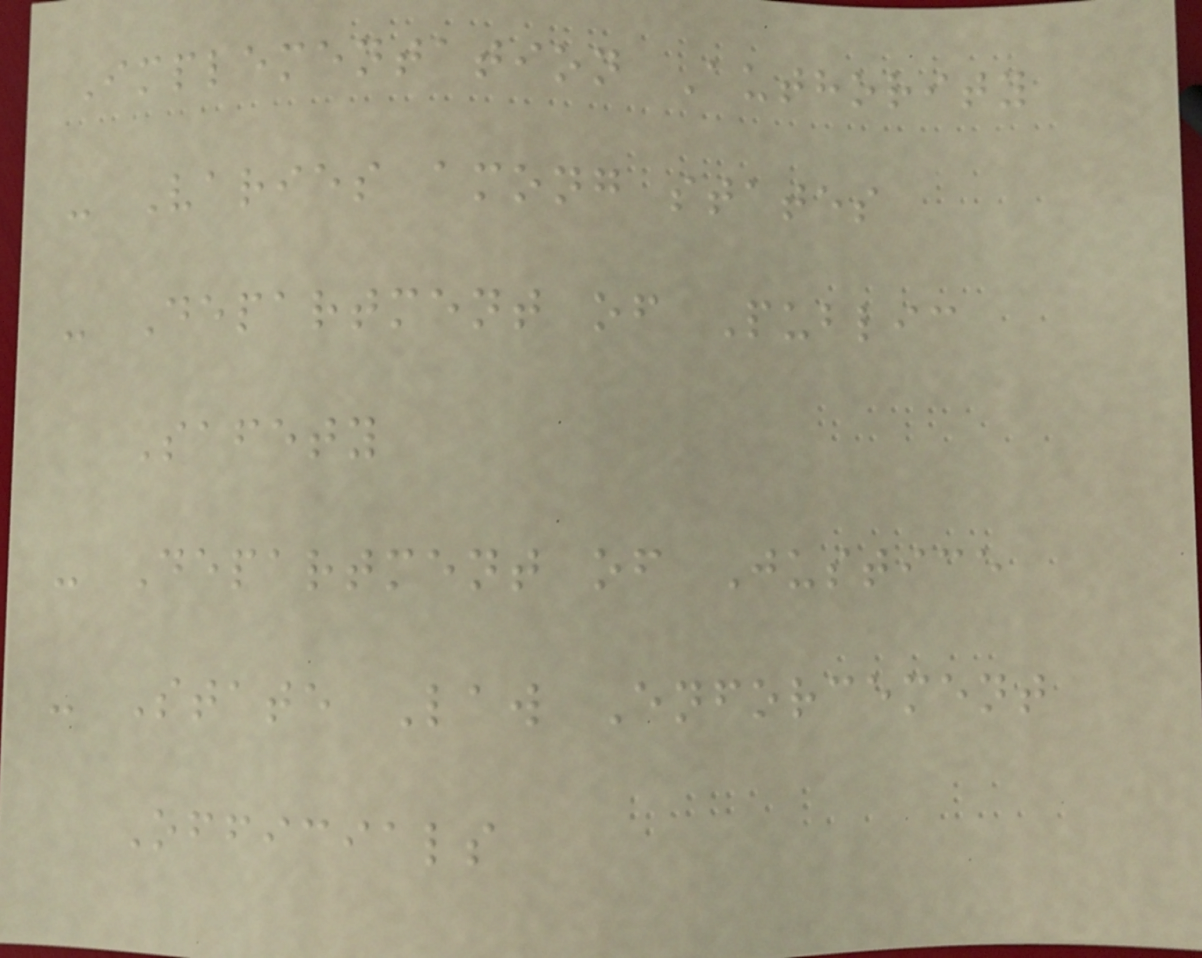Implementation Authority
- Varies among states
- Department of Public
Safety
- Department of Justice
- State Law Enforcement
Officials
